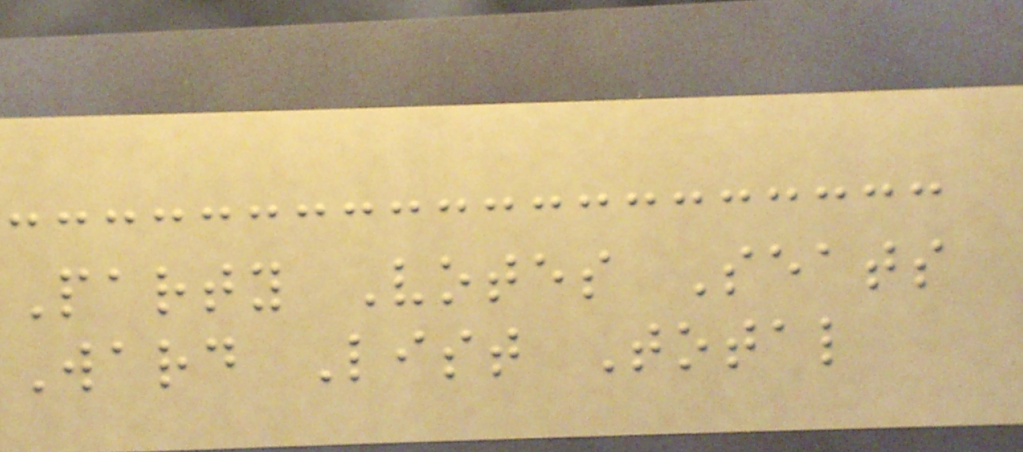Party Votes Seats
Ward List Total
